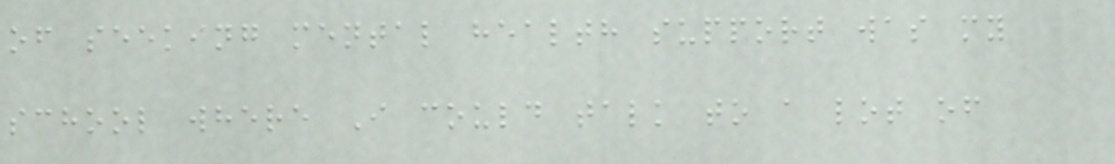of seeking mental health support was my
school where I could talk to a lot of
